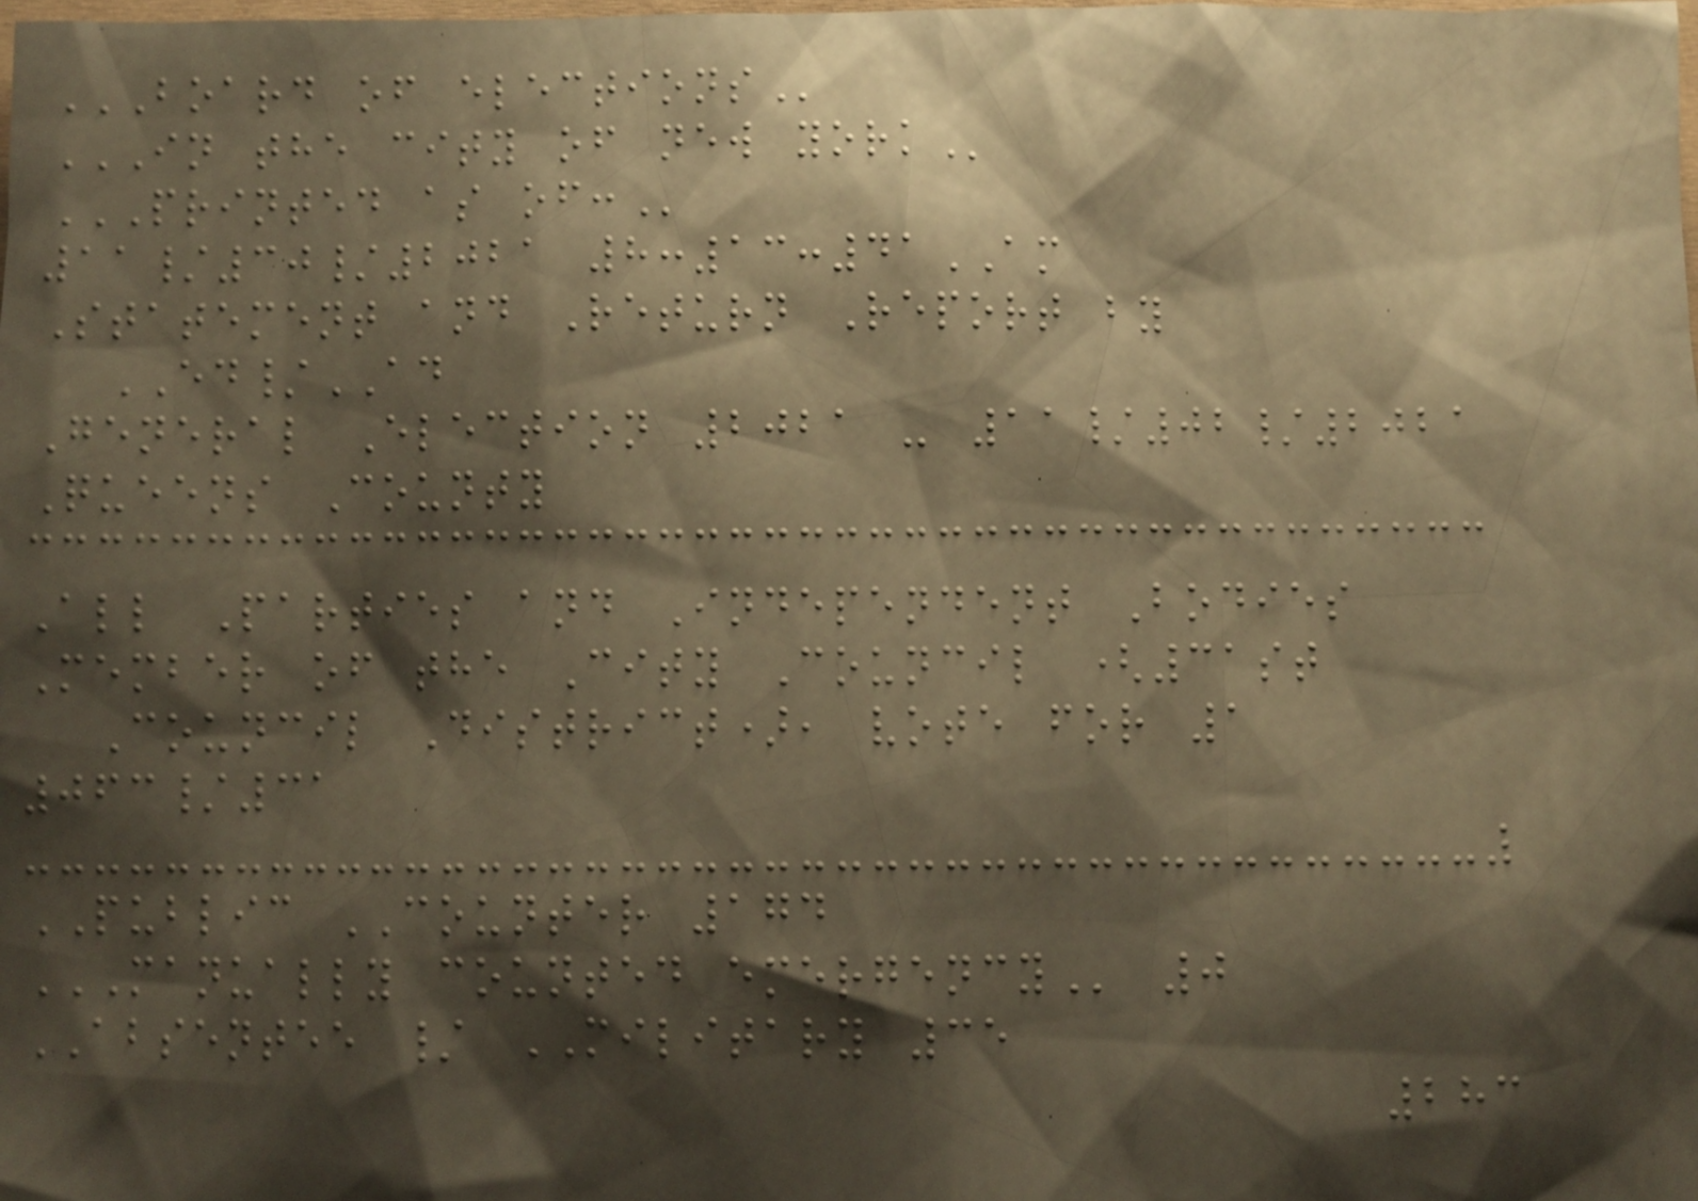BOARD OF ELECTIONS
IN THE CITY OF NEW YORK
PRINTED AS OF:
11/30/2021 8:13:41AM
Statement and Return Report by
ED/AD
General Election 2021 - 11/02/2021
Queens County
All Parties and Independent Bodies
Member of the City Council (31st
Council District), vote for 1
063/31
PUBLIC COUNTER 174
MANUALLY COUNTED EMERGENCY 0
ABSENTEE / MILITARY 35
283
